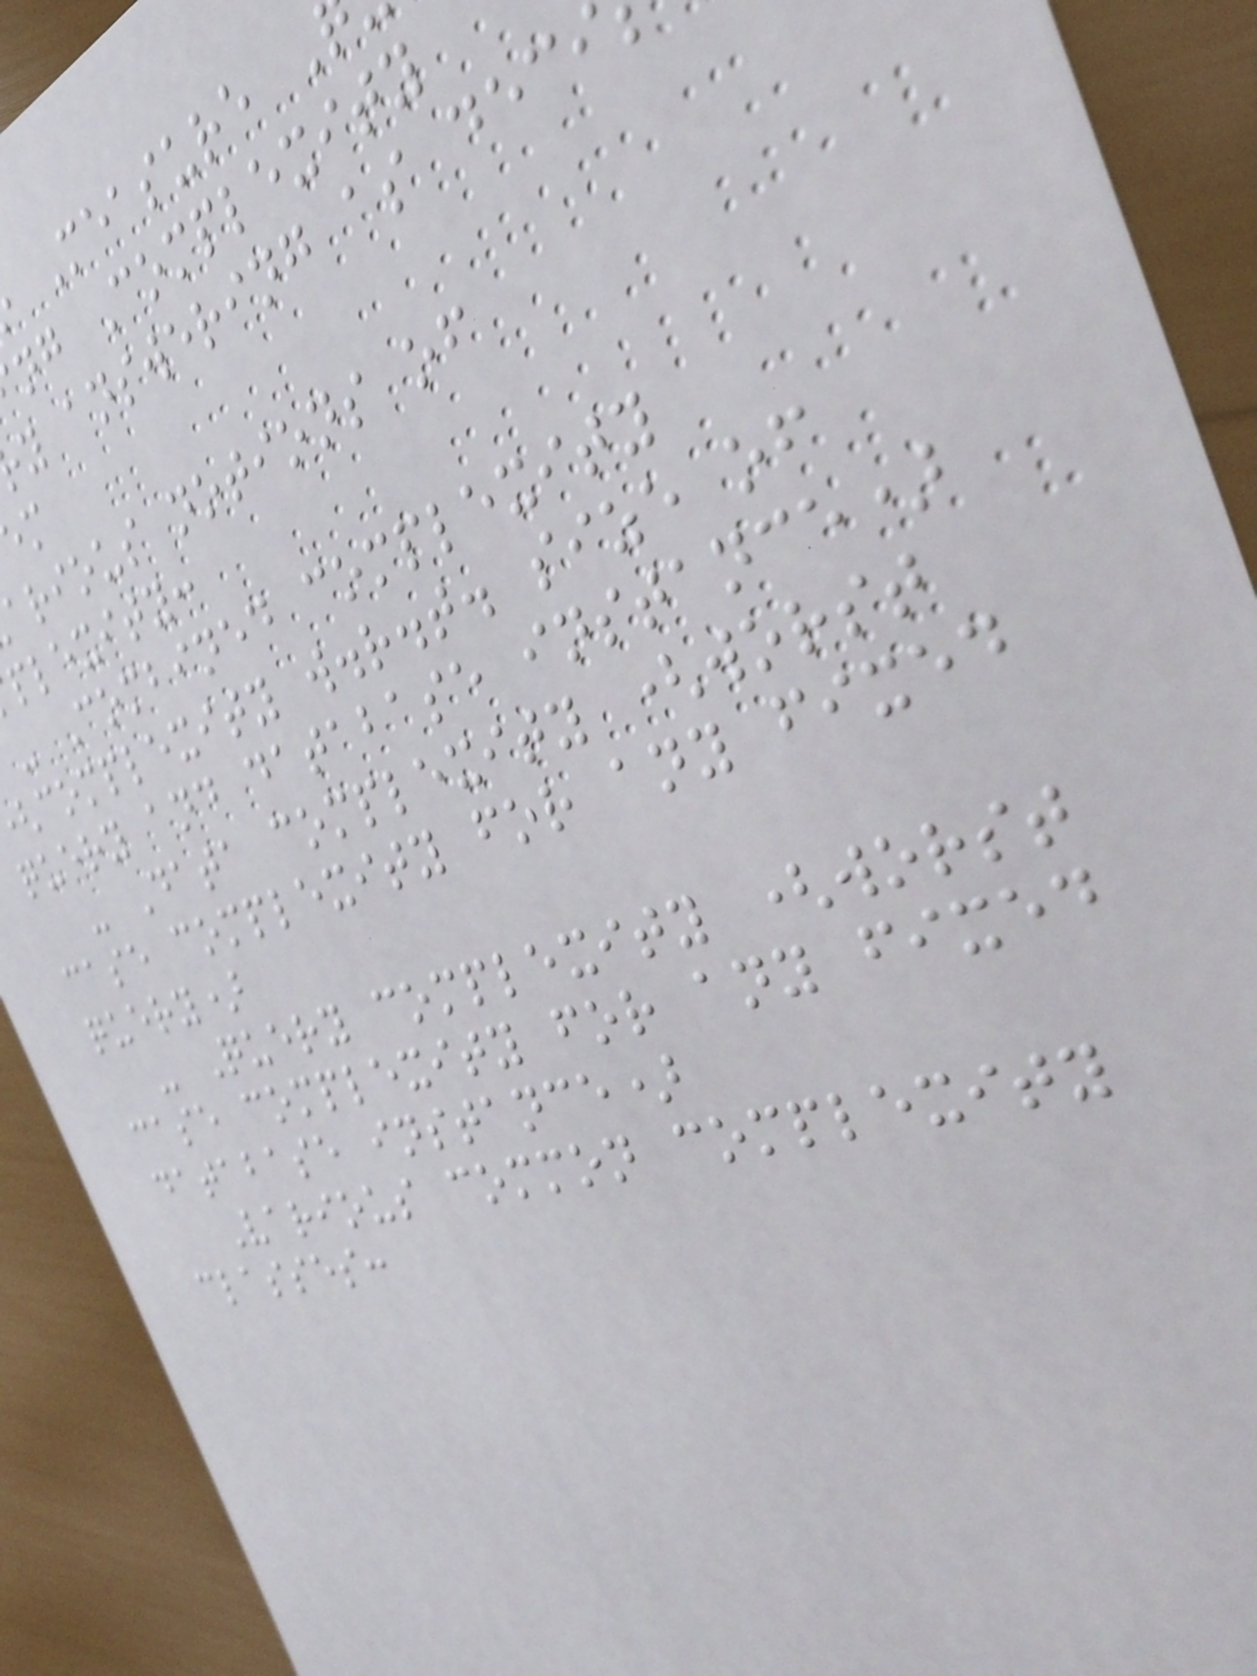Measure
ng Complexity
y answering as deci
arious notions of
plexity:
- Combined complexity
complexity w.r.t. size of
query and database instance)
- Data complexity (worst
case complexity for any fixed
query)
- Query complexity (worst
case complexity for any fixed
database instance)
Various common complexity
classes:
